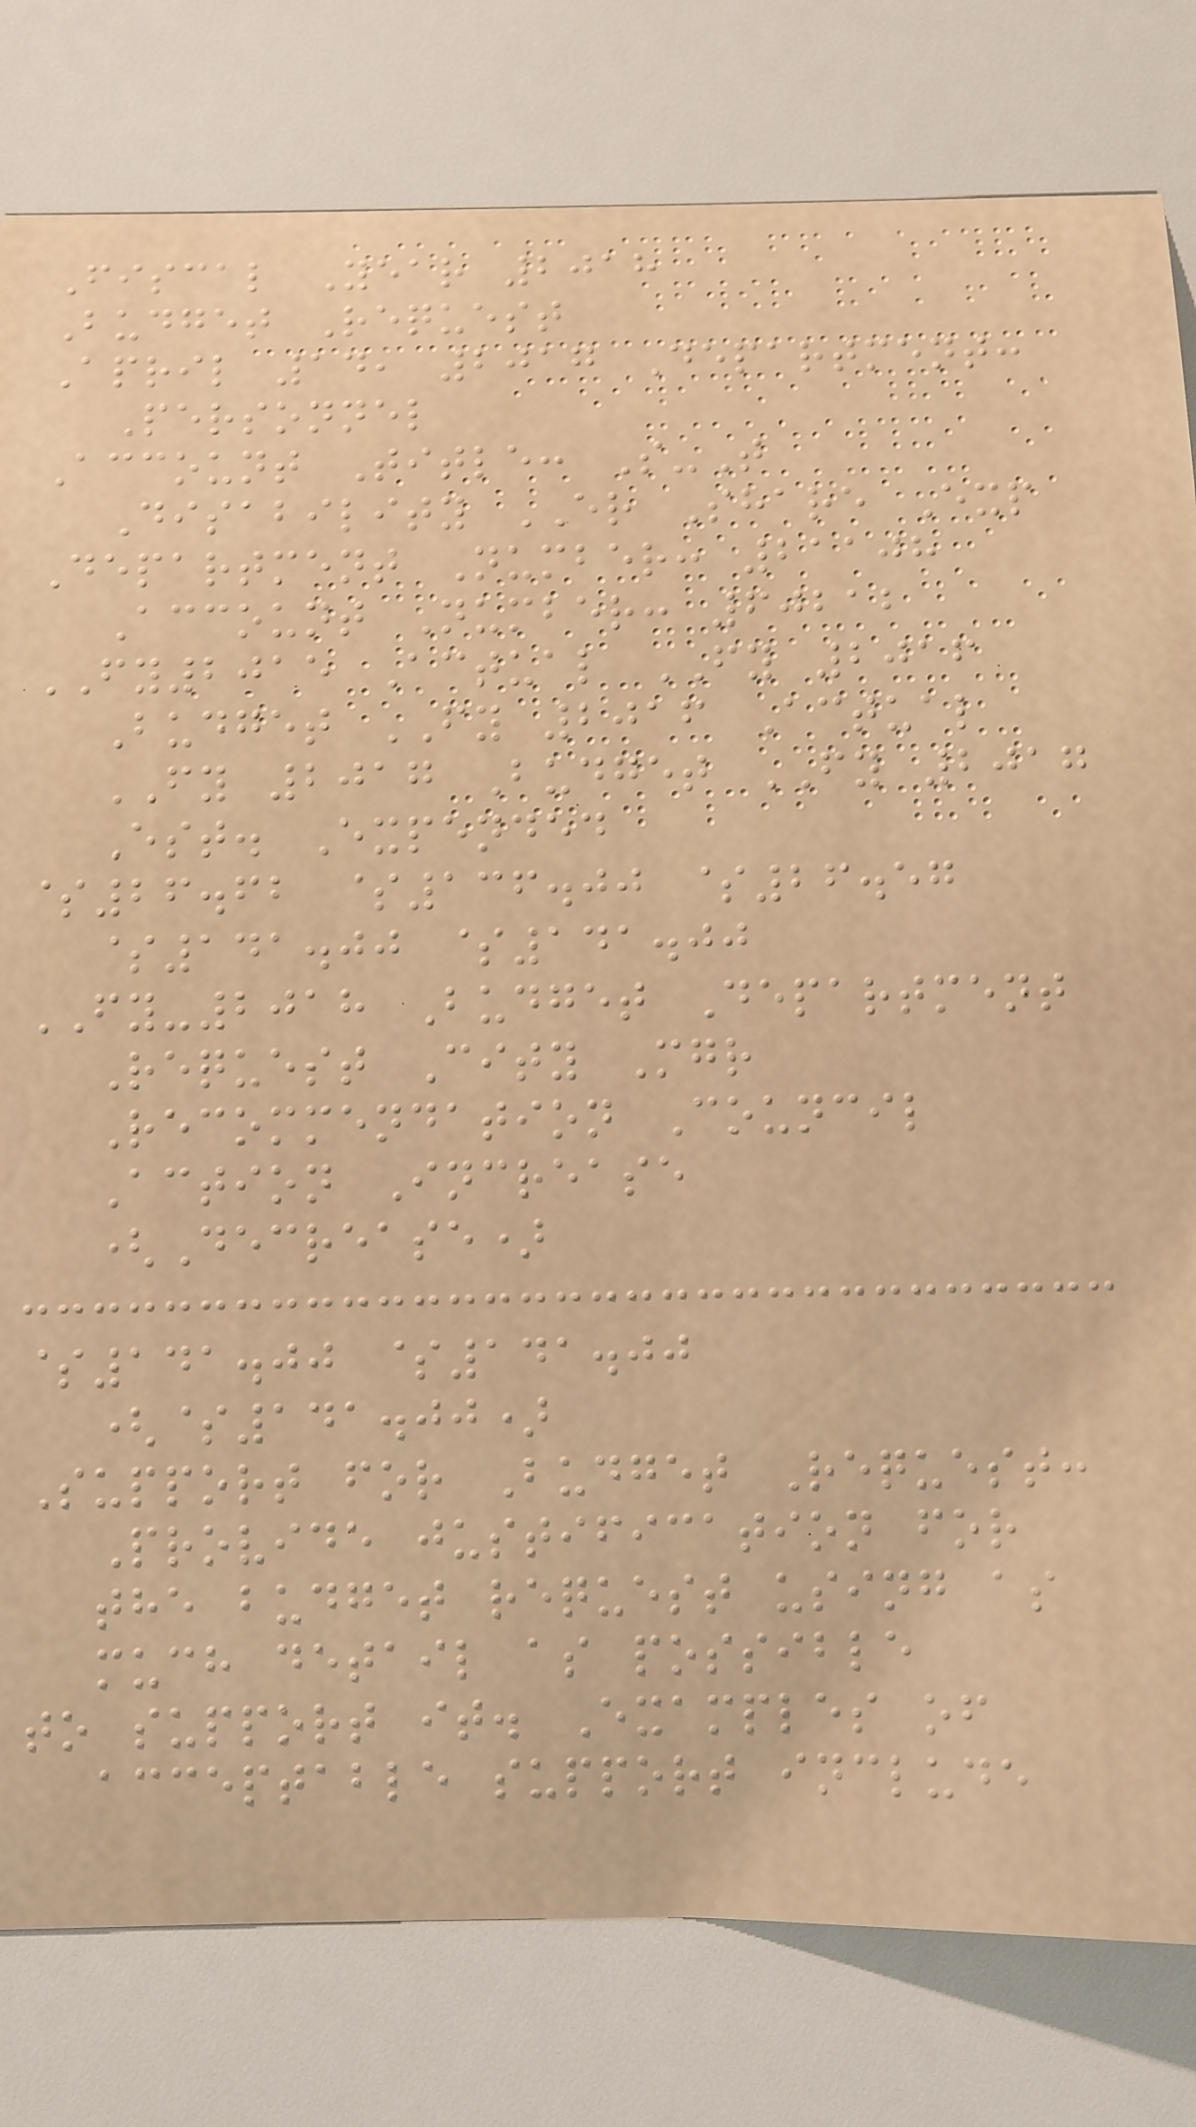Fiscal Year 2018
Budget Request
April 14, 2017 Department:
Personnel
Account Title: S-T
Disability ER Share Exp
Department Number: 21108
Account Number: 60212
FY2015 Actual FY 2016
Budget FY 2016 Actual
FY 2017 Budget FY 2017
Est. Expended
$26.62 $136.00 $26.57
$141.00 $141.00
FY-2018 Budget Department
Request City Mgr
Recommendation Council
Action Increase
(Decrease)
$141.00 $141.00
($141.00)
Support for Budget Request:
Provide justification for
the budget request using as
much detail as possible
to support it. Examples of
acceptable support include
